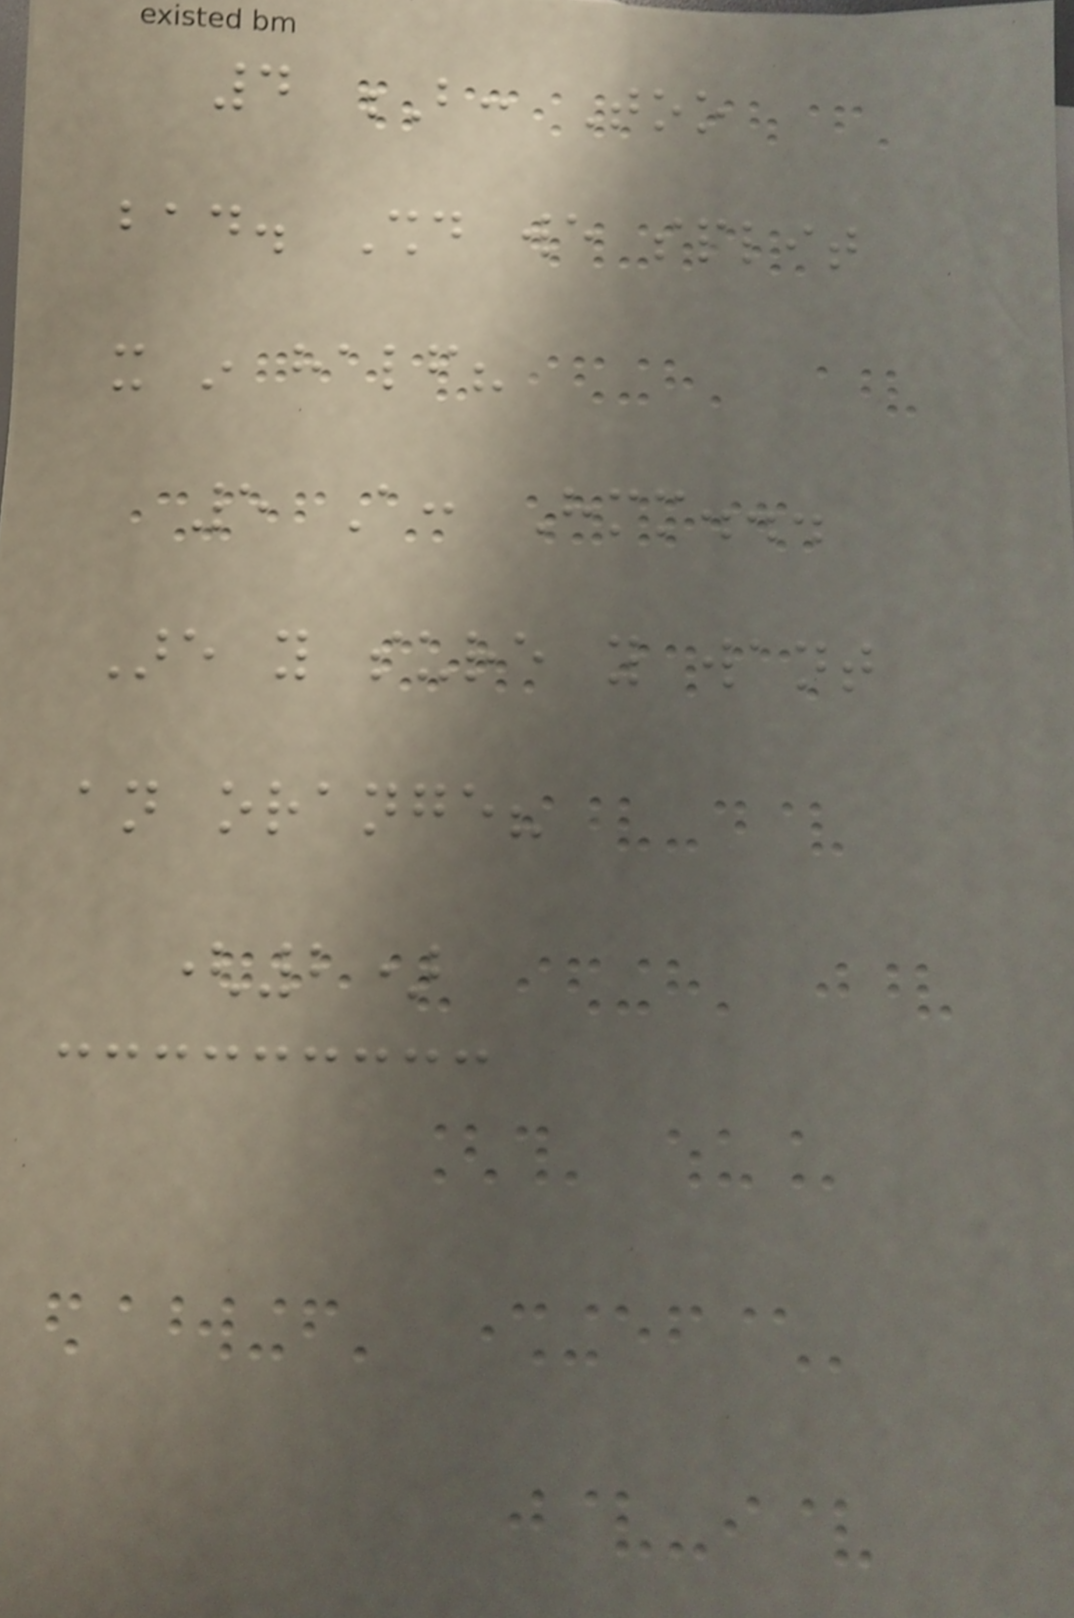4 B: Too
bad. Should we split
it in half?
5 A: Hmm...
Are you sure you want
an orange?
(2)
